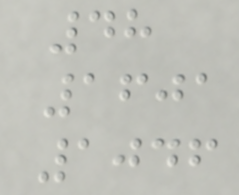48
1601
1046
